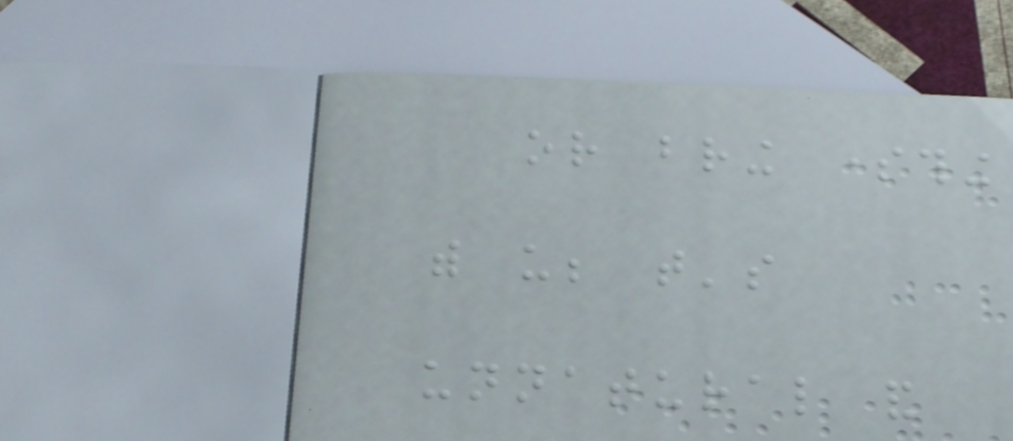or bring something
with us; that's
unnatural and
